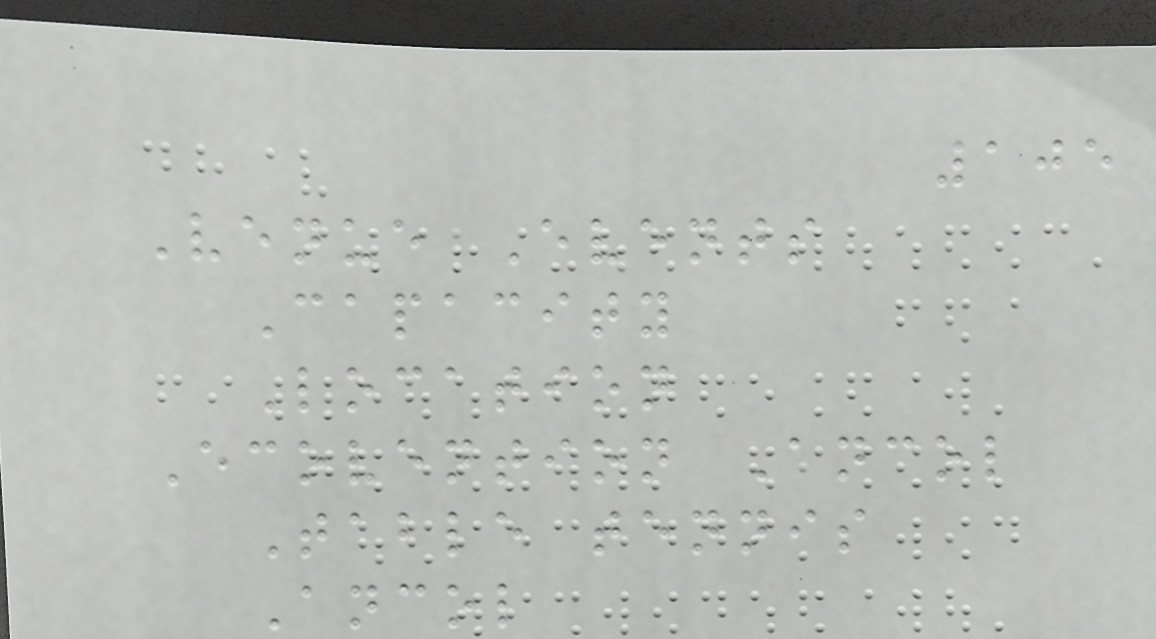105
Venue Events
Capacity
Location
Ecovention Ancol
Table tennis
Ancol
